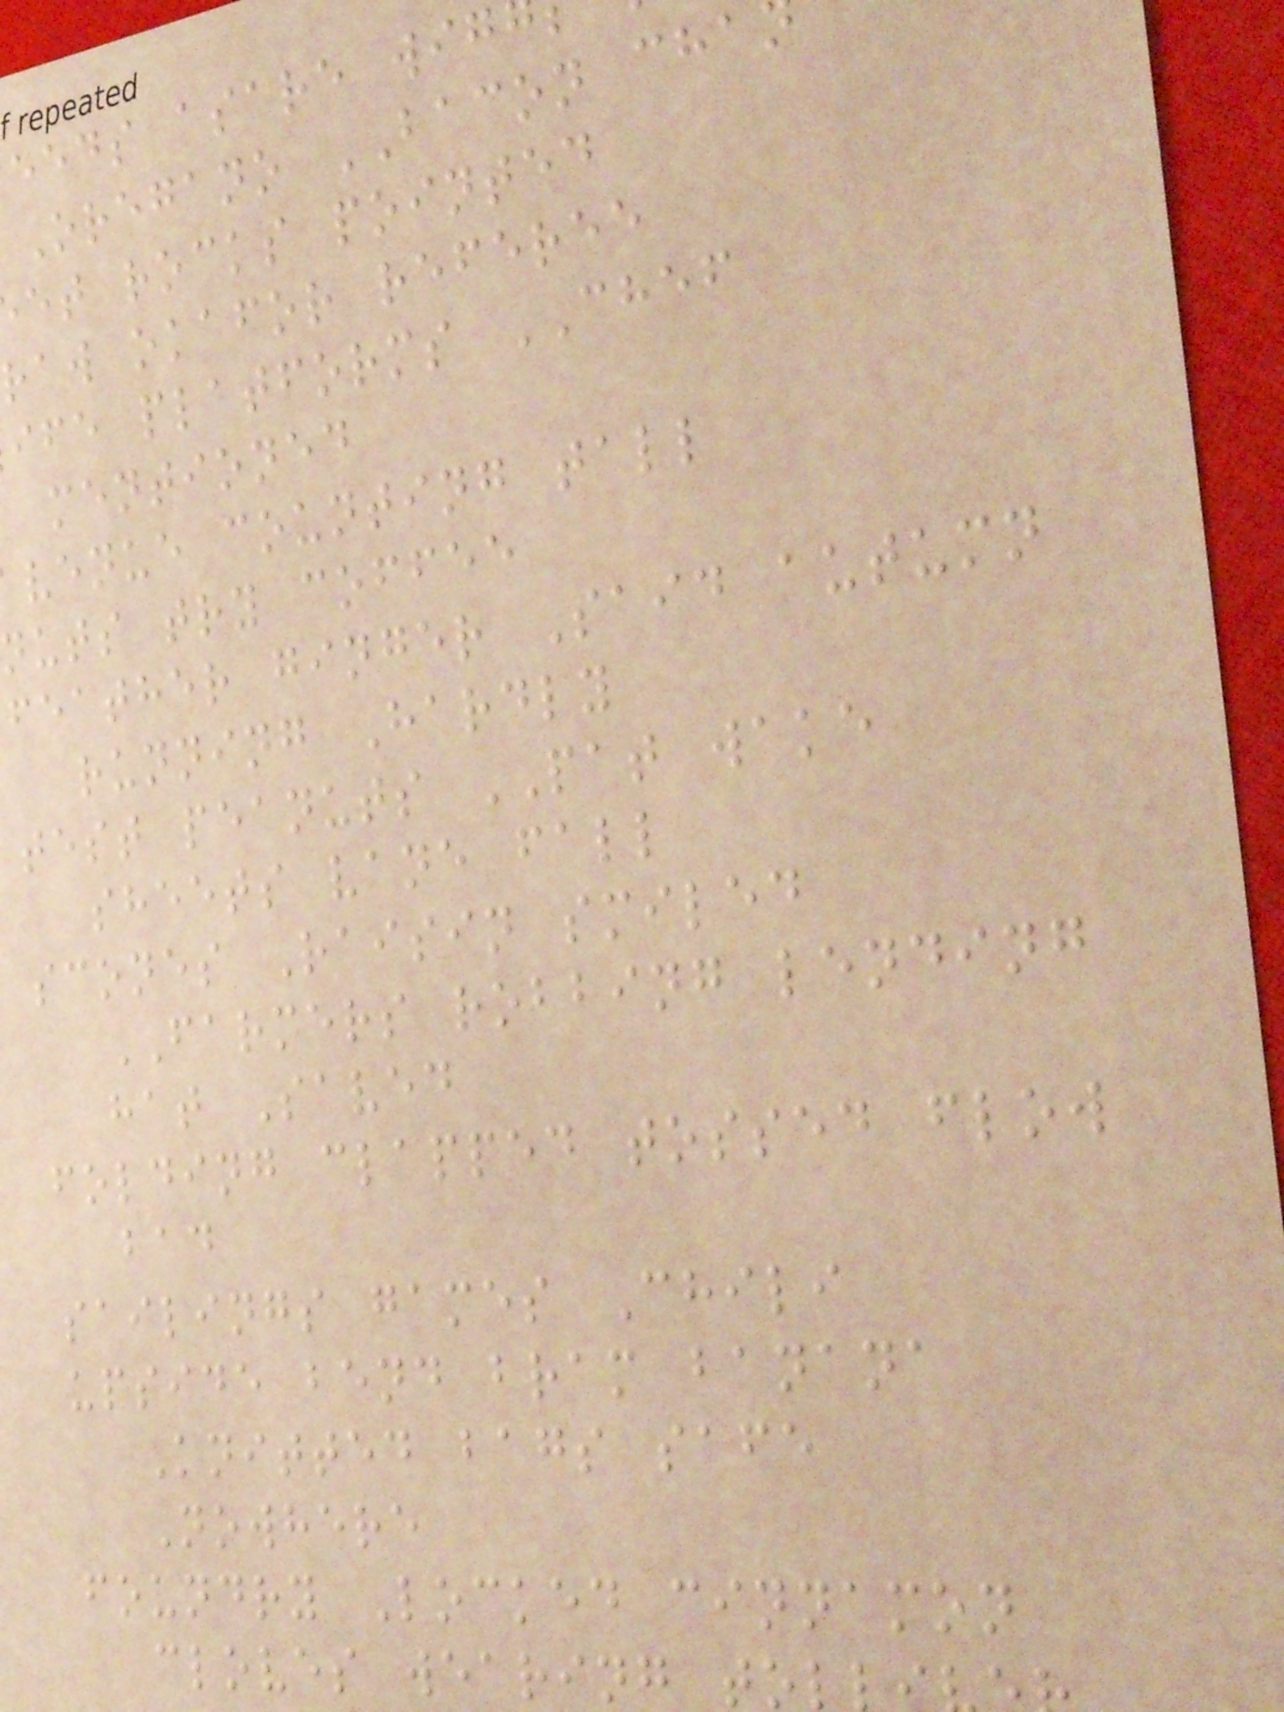eeds asare wig
Oregano BACON cha
et rocks pointed
raw okafor referee
ife platforms CHEF
mentioned
venue counting tall
nuts try coffee
feather ginger Said autumn
running Hardly
test peanuts PAT wake
sheets vane fall
scones Raisin smiled
FARMERS robbing lending
hat Saved
folding clapped tossed flow
bad
sailings games Chili
upside bend bram banana
Knitted bags safe
Nowhere
foundry Locked cinnamon
cloves wearing tol
